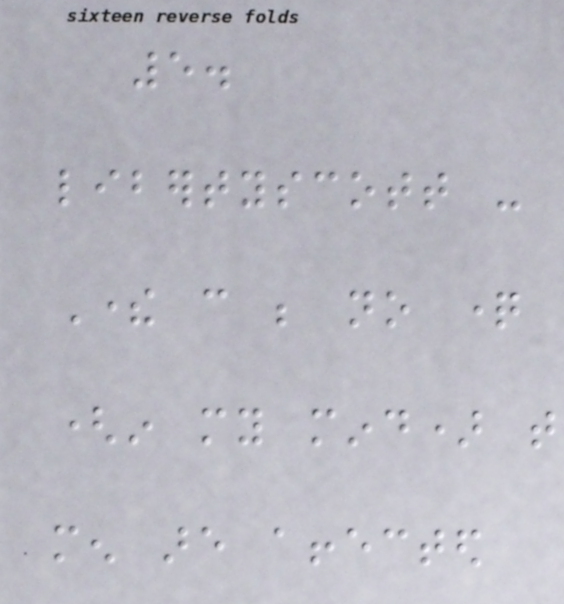5.
libertyscott -
There can be no question
(in my mind) that
men are affected
